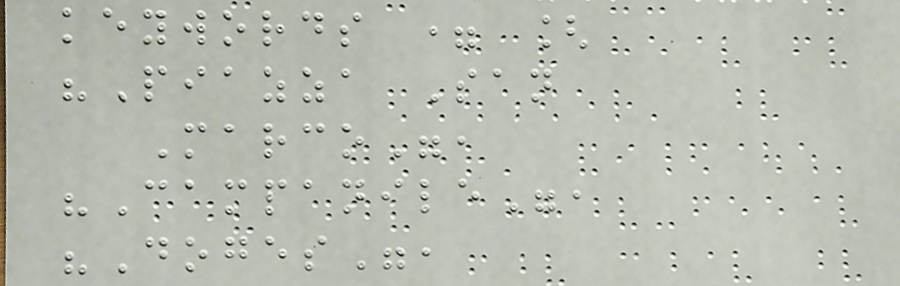keywords = [
"Piazza San
Marco",
"Campanile",
"Doges",
